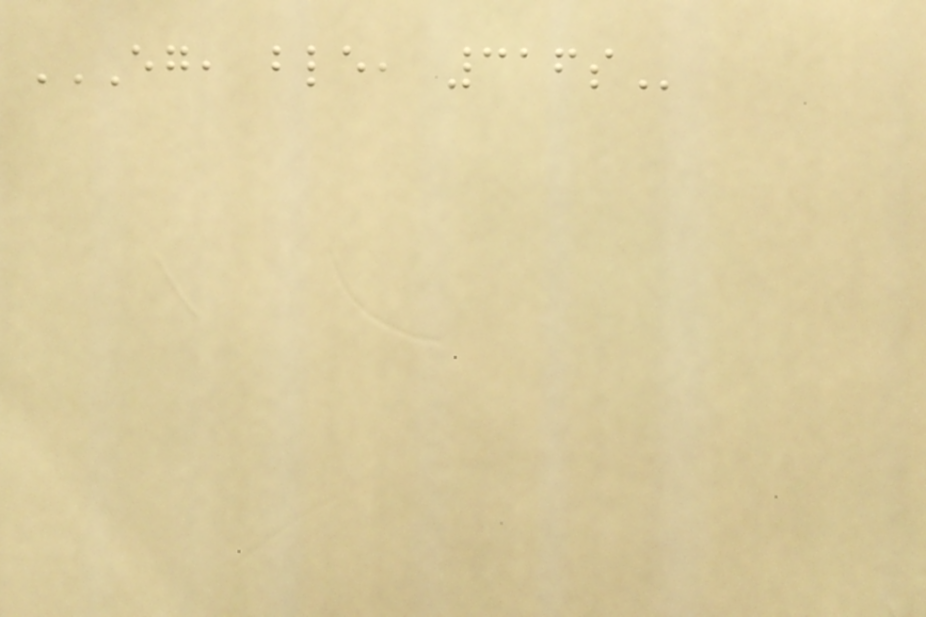EG, BLE, 316S
